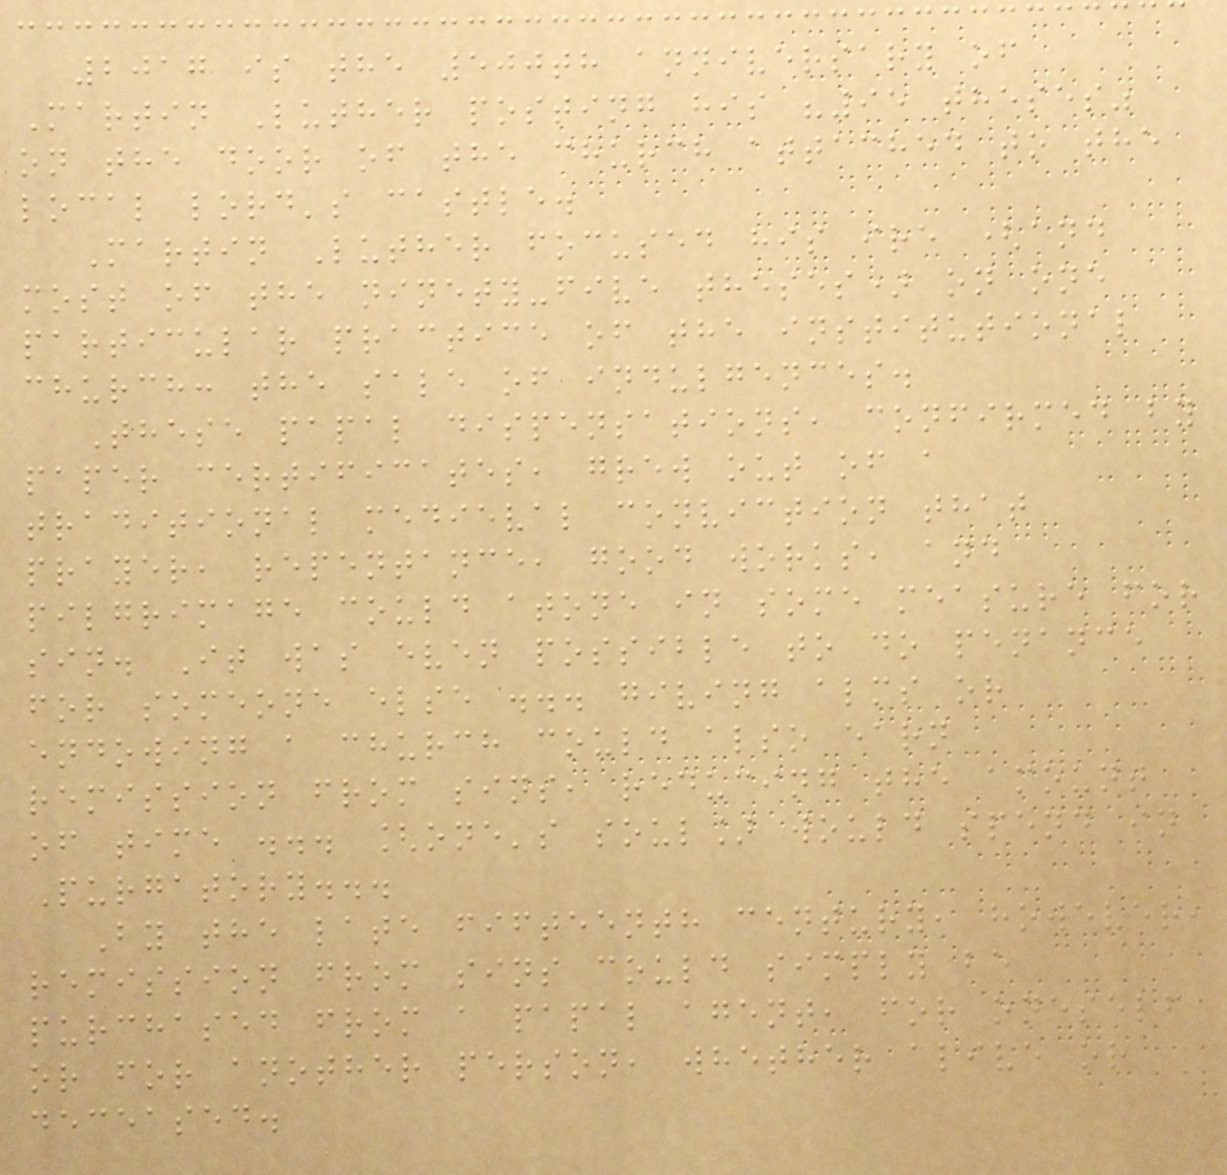2017 is the 500th anniversary of
Martin Luther posting his "95 theses"
on the door of the church attached to the
local lord's castle.
Martin Luther focused his ire (and
most of the ninety-five theses) on one
particular practice of the institutional
church: the sale of indulgences.
These papal dispensations, confirmed by
paper certificates, grew out of a
traditional medieval conviction that
prayer, repentance, good works, and
pilgrimage could atone in some measure for
sin. It was even possible to do penance
for someone else ... giving alms or
endowing a church could also earn
remission from sins, reducing the amount
of time ... [one's soul] would spend in
Purgatory...
By the late fifteenth century, however,
remission from sins could simply be
purchased from a papal agent, for oneself
or for another person, whether alive or
deceased.
